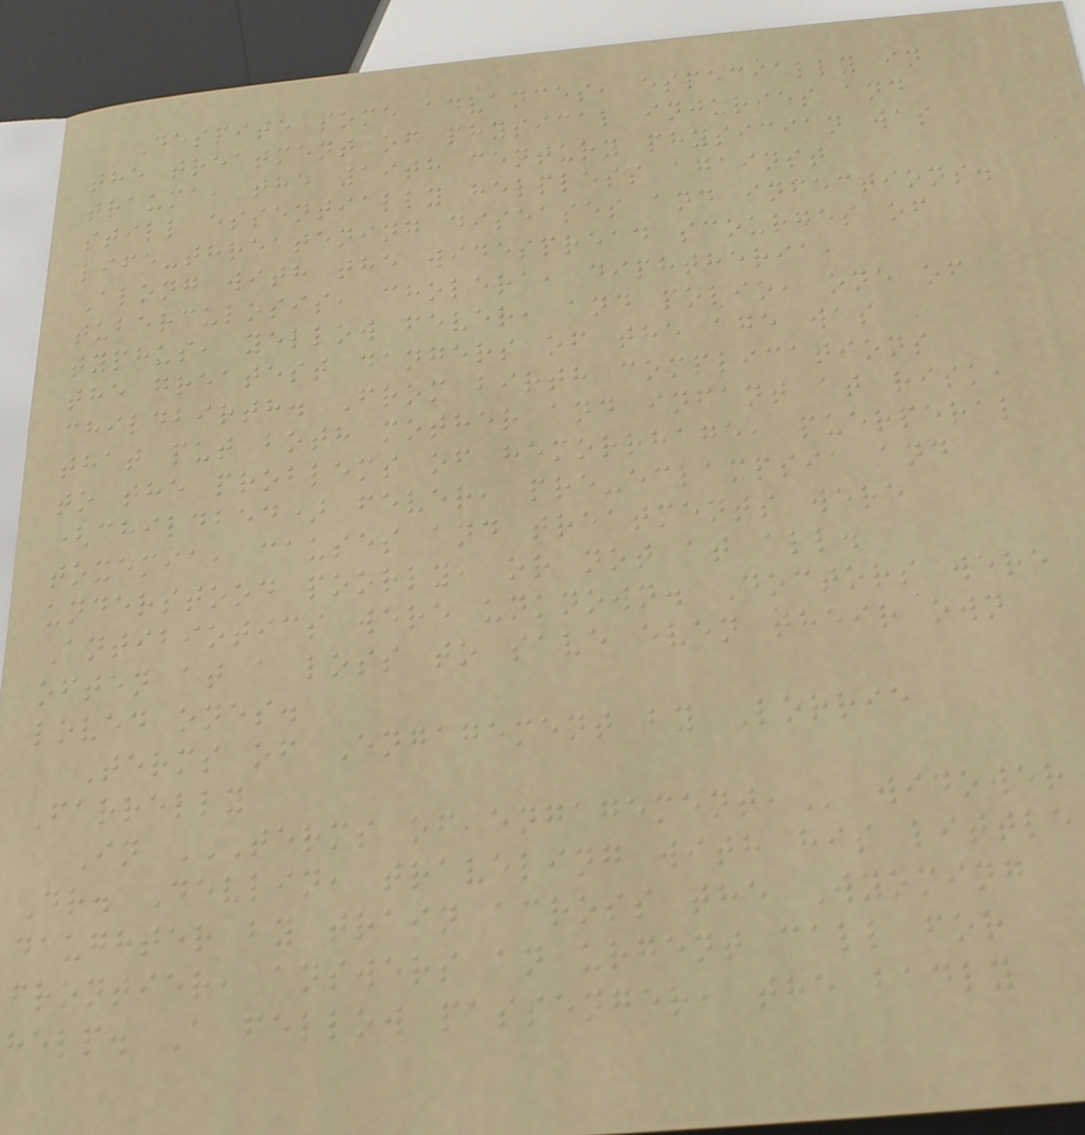Despite some advances, especially in
the treatment of physical injuries and
trauma, the 19th century physician was
still essentially helpless against
life-threatening diseases and infections.
Along with the widespread scourges of
tuberculosis, cholera, diphtheria,
typhus, yellow fever, and polio, one of
the greatest dangers of the age was
childbirth. From birth complications
that put both mother and infant at risk,
to the problems of hemorrhage, puerperal
(childbed) fever, pre-eclampsia and
toxemia, causes and treatments were
understood poorly, or not at all.
Antibiotics were unknown. Doctors were
often at a loss to save even their own
loved ones.
Terms of Engagement by Lorrie
Farrelly
In TERMS OF ENGAGEMENT, widower
Dr. Devlin, traveling with his little
daughter by train across the Wyoming
frontier, answers an urgent call for
help. A fellow passenger, the badly
